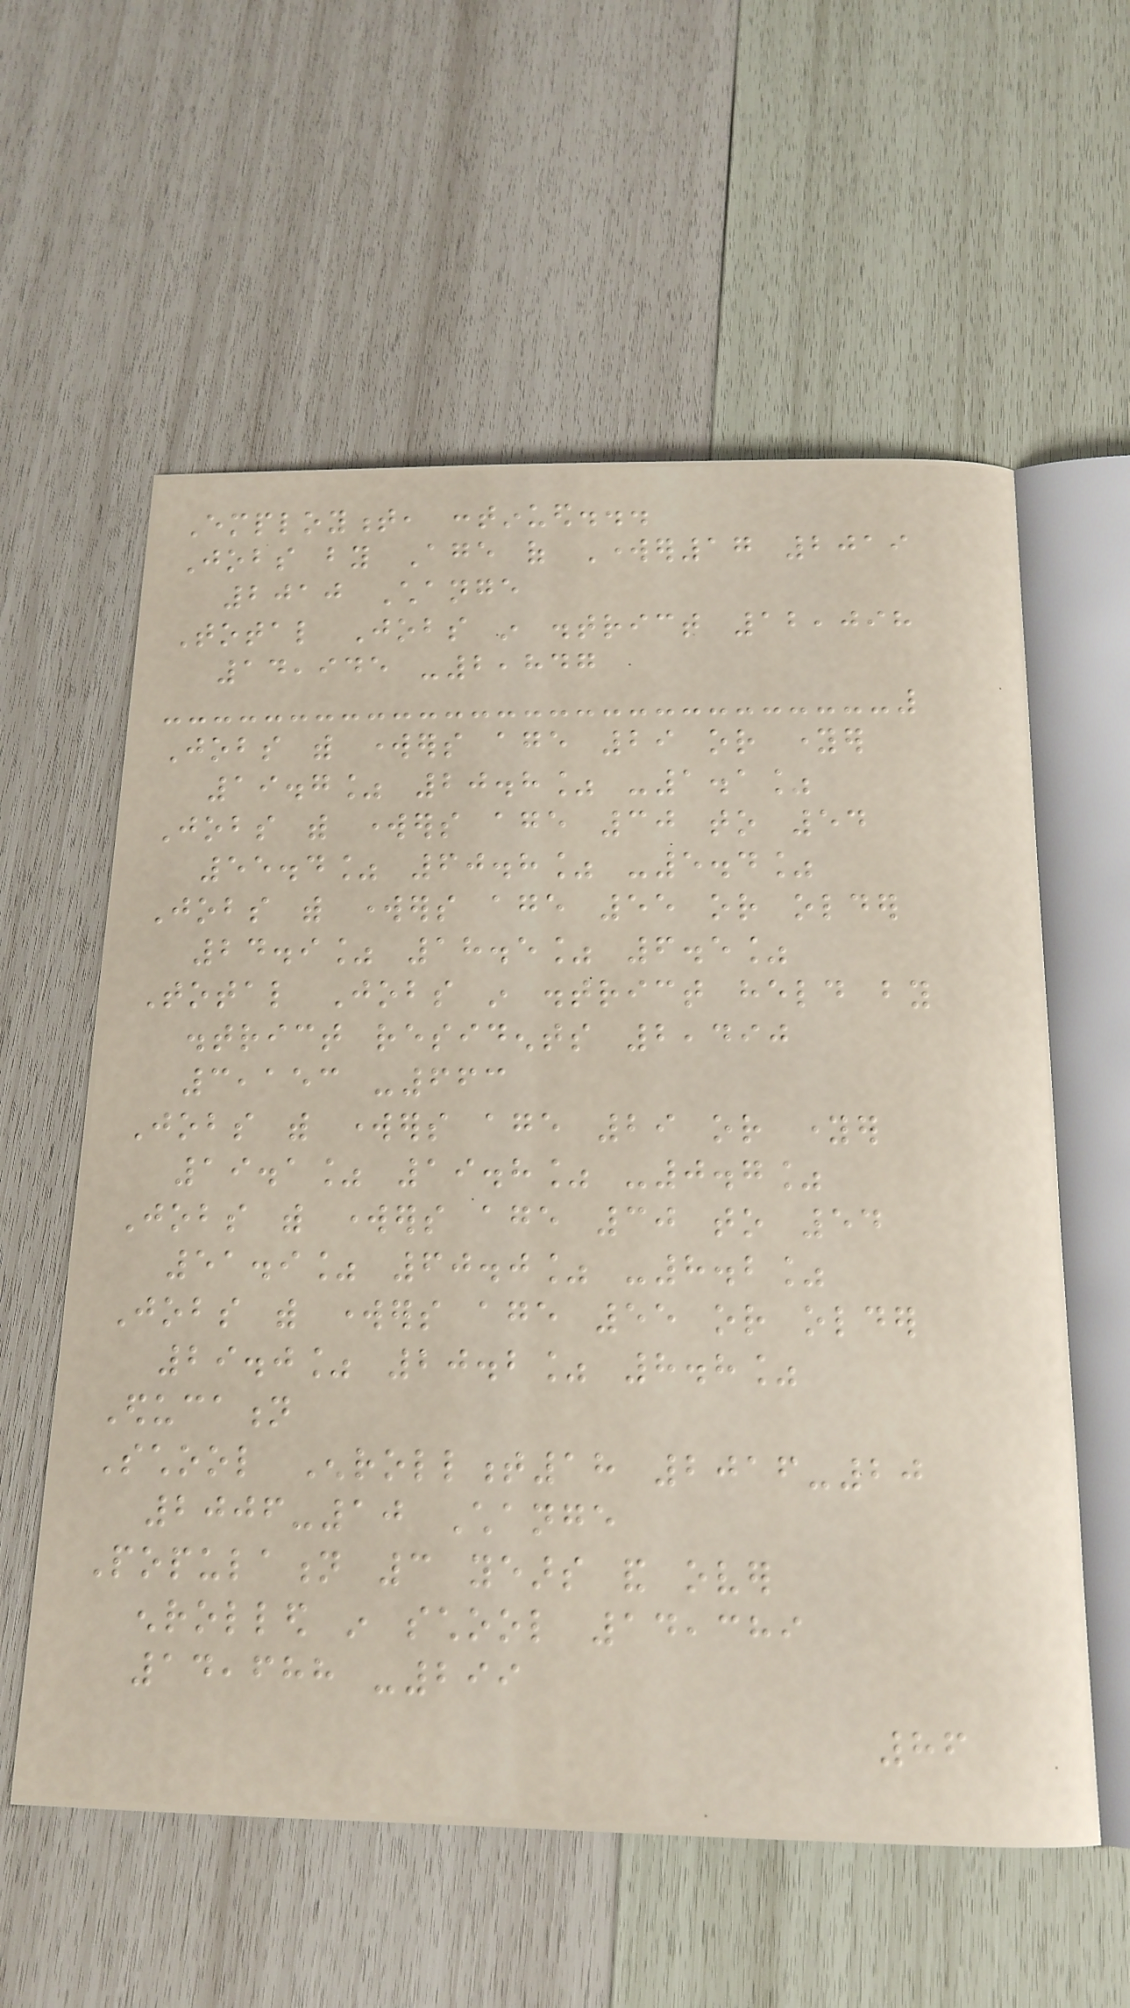Employment, continued...
Jobs by Age of Worker17 2019
2010 Change
Total Jobs in district 12,098
14,945 -2,847
Jobs with workers age 29 or younger
19.7% 20.8% -1.1%
Jobs with workers age 30 to 54
55.4% 60.8% -5.4%
Jobs with workers age 55 or older
24.9% 18.5% 6.5%
Total Jobs in district held by
district residents 2,490
3,153 -663
Jobs with workers age 29 or younger
19.1% 19.8% -0.7%
Jobs with workers age 30 to 54
51.9% 60.0% -8.2%
Jobs with workers age 55 or older
29.0% 20.2% 8.8%
Education
School Enrollment18 2016-20
2006-10 Change
Population 3 years and over
enrolled in school 14,389
14,688 -299
86
